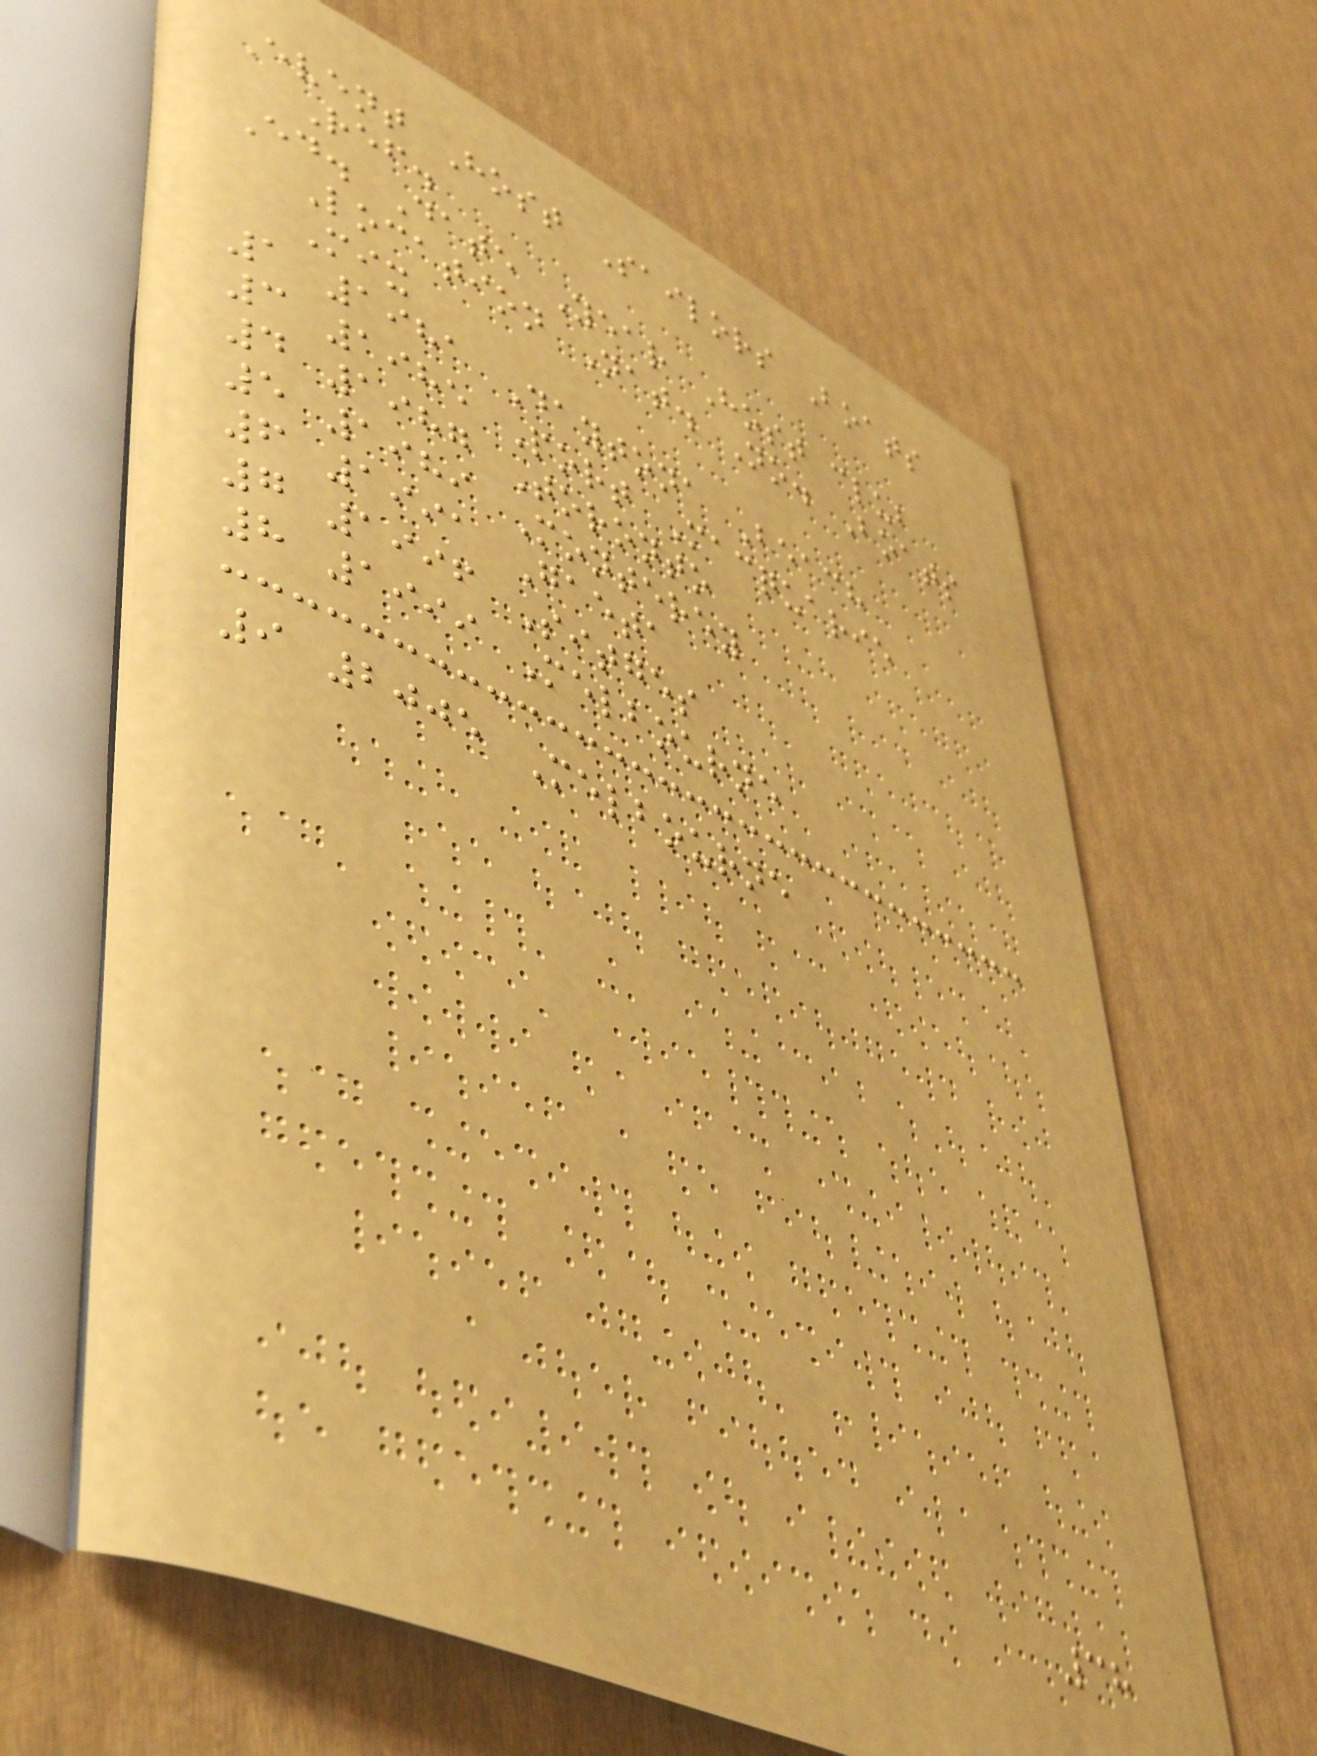Event Host Sailors Boats
Ref.
Ed. Date Year Host club
Location Nat. No. Boats
Mix
1 1981 Daytona Beach
3 1985 Port Macquarie
4 1987 Toronto
5 1989 Monterey
6 1991 Gaeta
7 1996 Sitges
8 1999 Melbourne
9 2005 Melbourne
38
